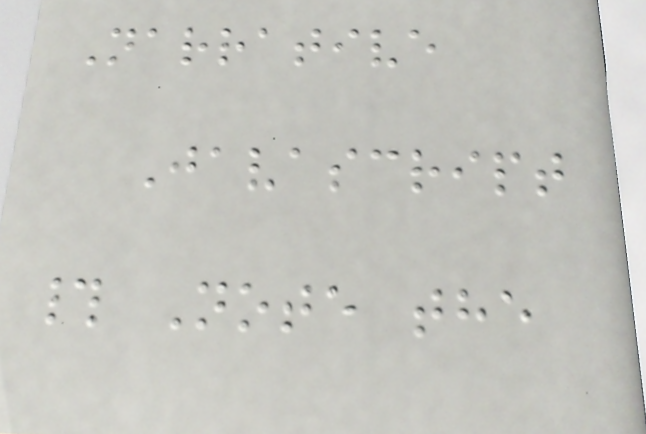Narrative
Javascript
# Note the
